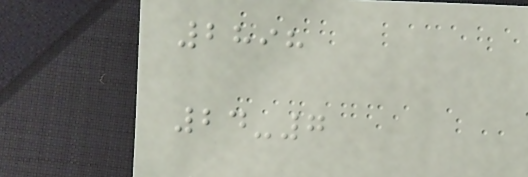2898
24-7
